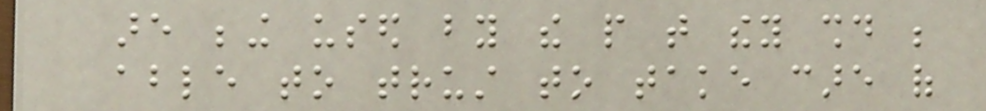are being used by the people that they should be
able to trust to take care of
